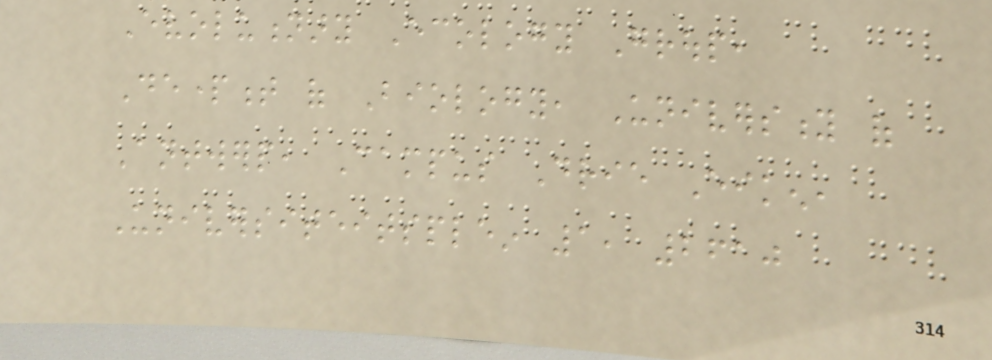Evolutionary Ecology Group,
Department of Biology, University of
Antwerp, Campus Drie Eiken,
Universiteitsplein 1, 2610
